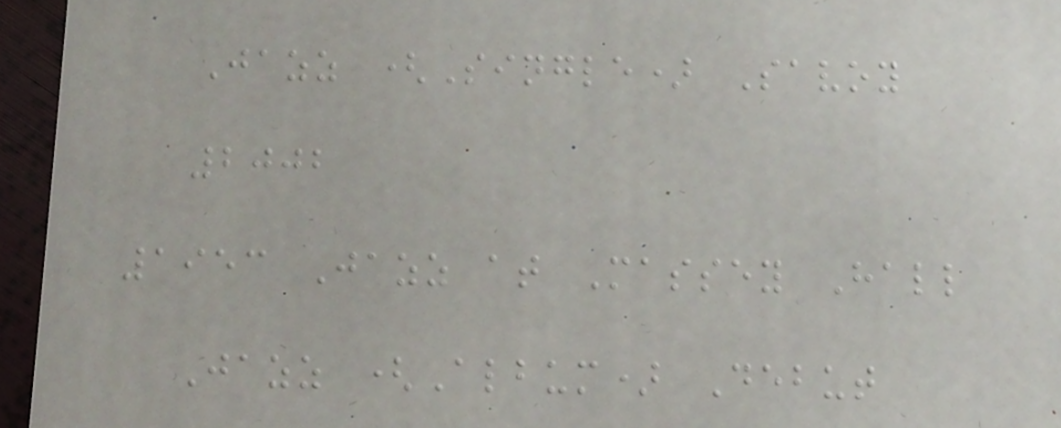Jazz (Single) Savoy
2002
1953 Jazz at Massey Hall
Jazz (Album) Debut
